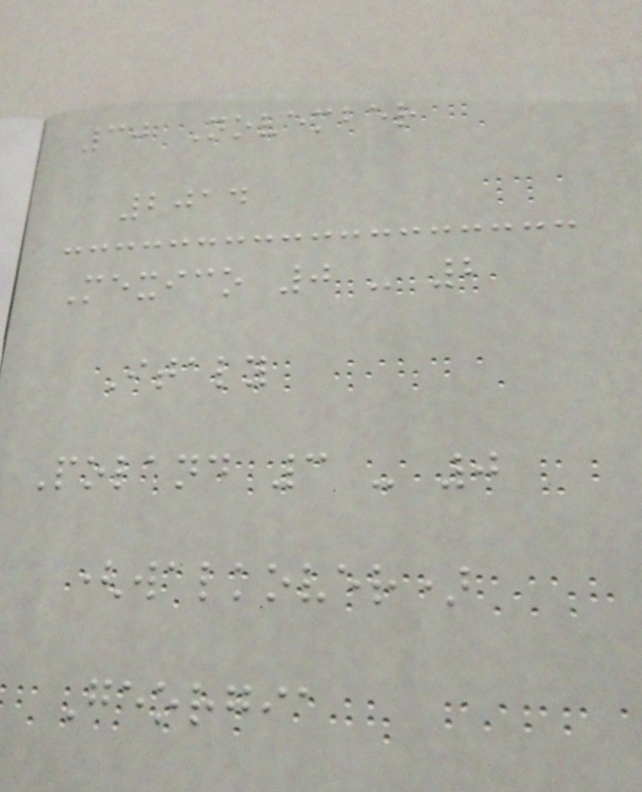30 November
2014
Mexico 0 - 2
Italy
Poland 3 - 0
(walkover)
Georgia
